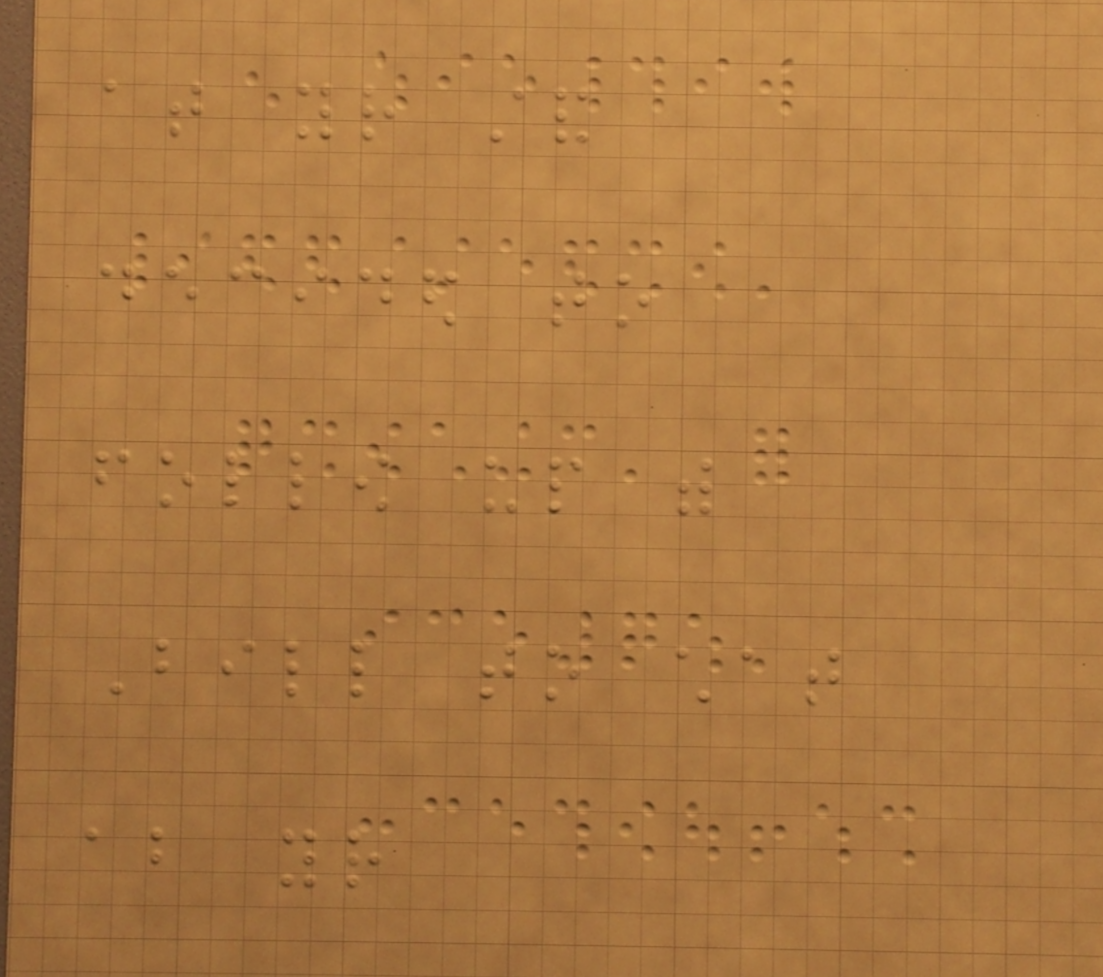at your stand
decided to
follow up with
Bill to chat
about your
